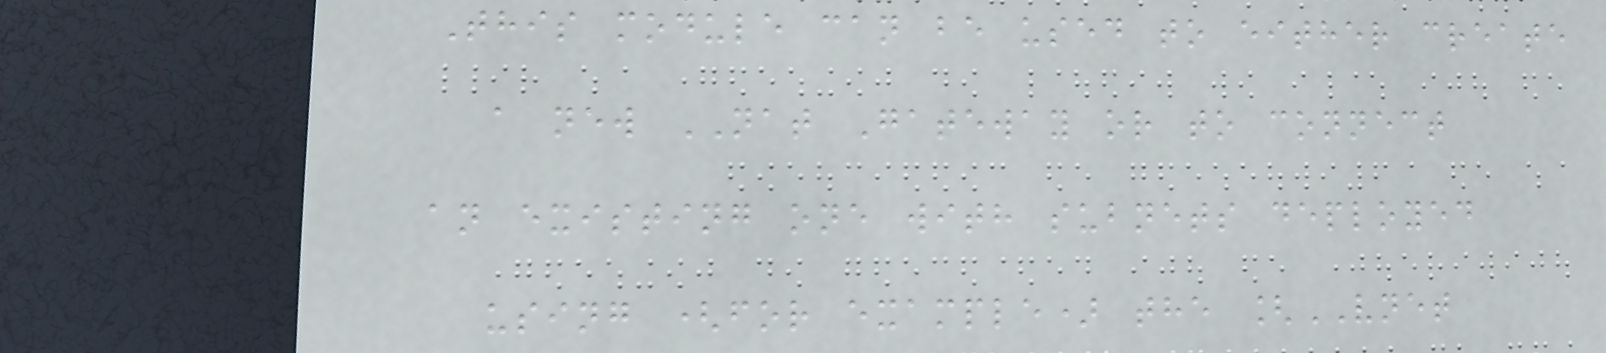This module can be used to either create
a new NAT Gateway or to connect
an existing one with subnets deployed
using (for example) the [VNET
